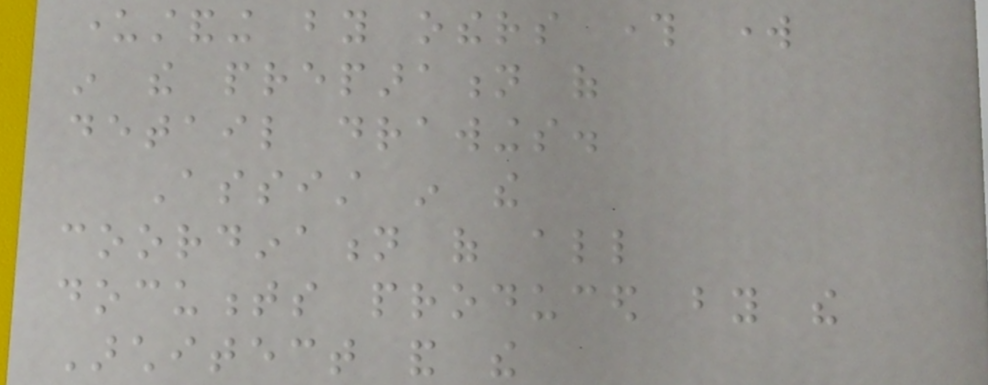understanding by others through work
in the preparation of
detail drawings.
Assist in the
coordination of all
documents produced by the
Architect and the
